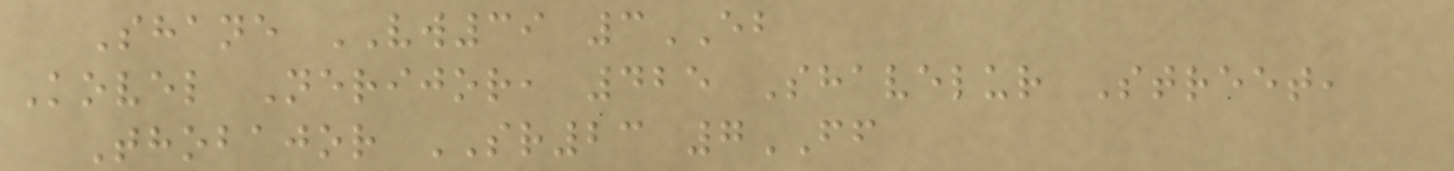Shane VW39 3EB
Kovel Nerijor, 425 Shavelur Street,
Thobajor SR23 7FF
